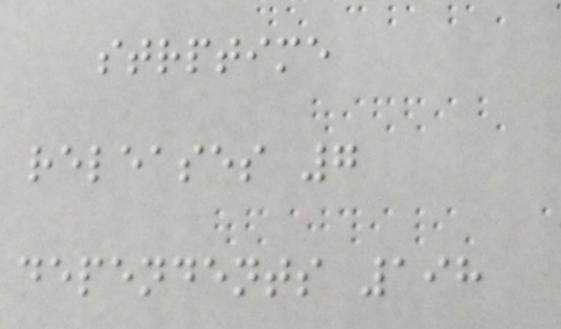strptime
releases 7
dependents 198
